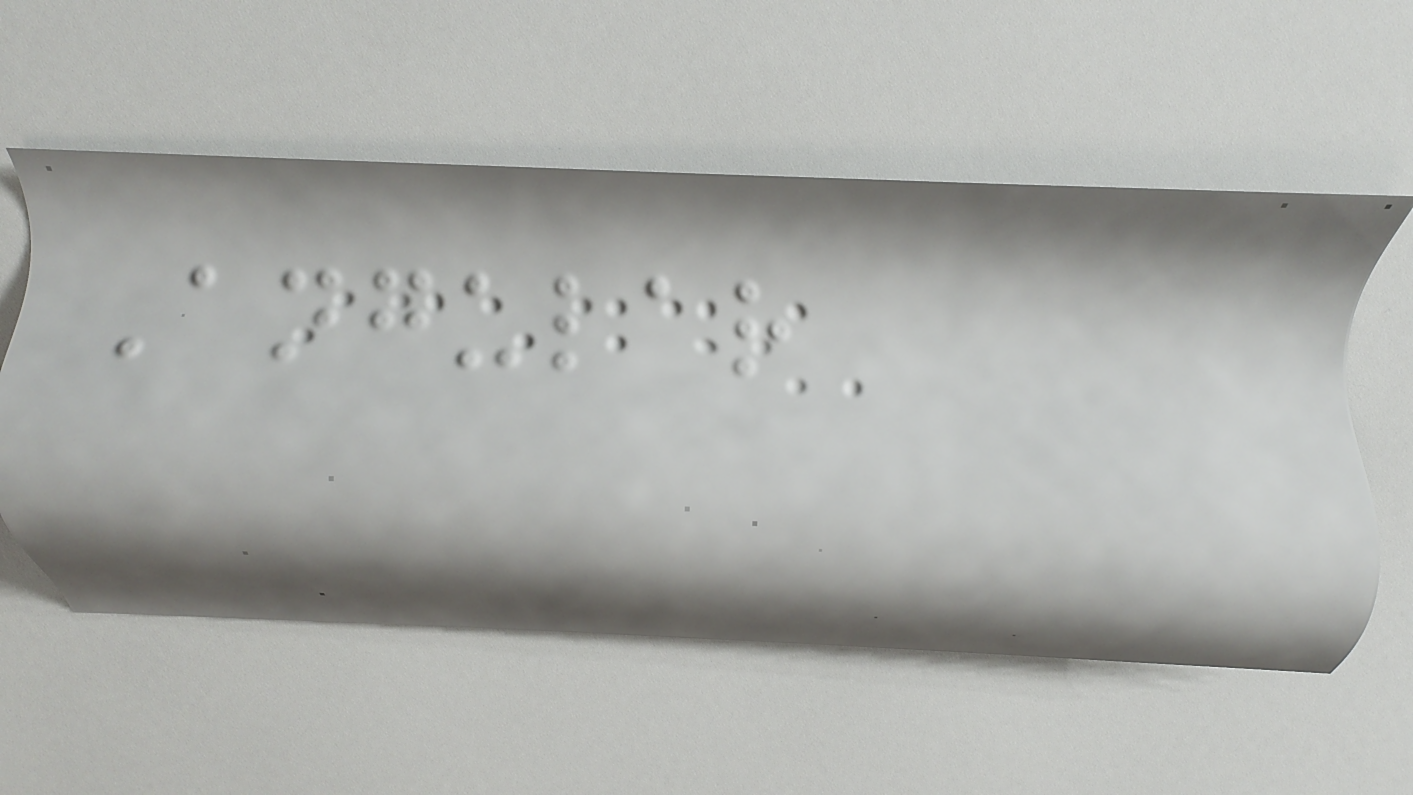Angular
